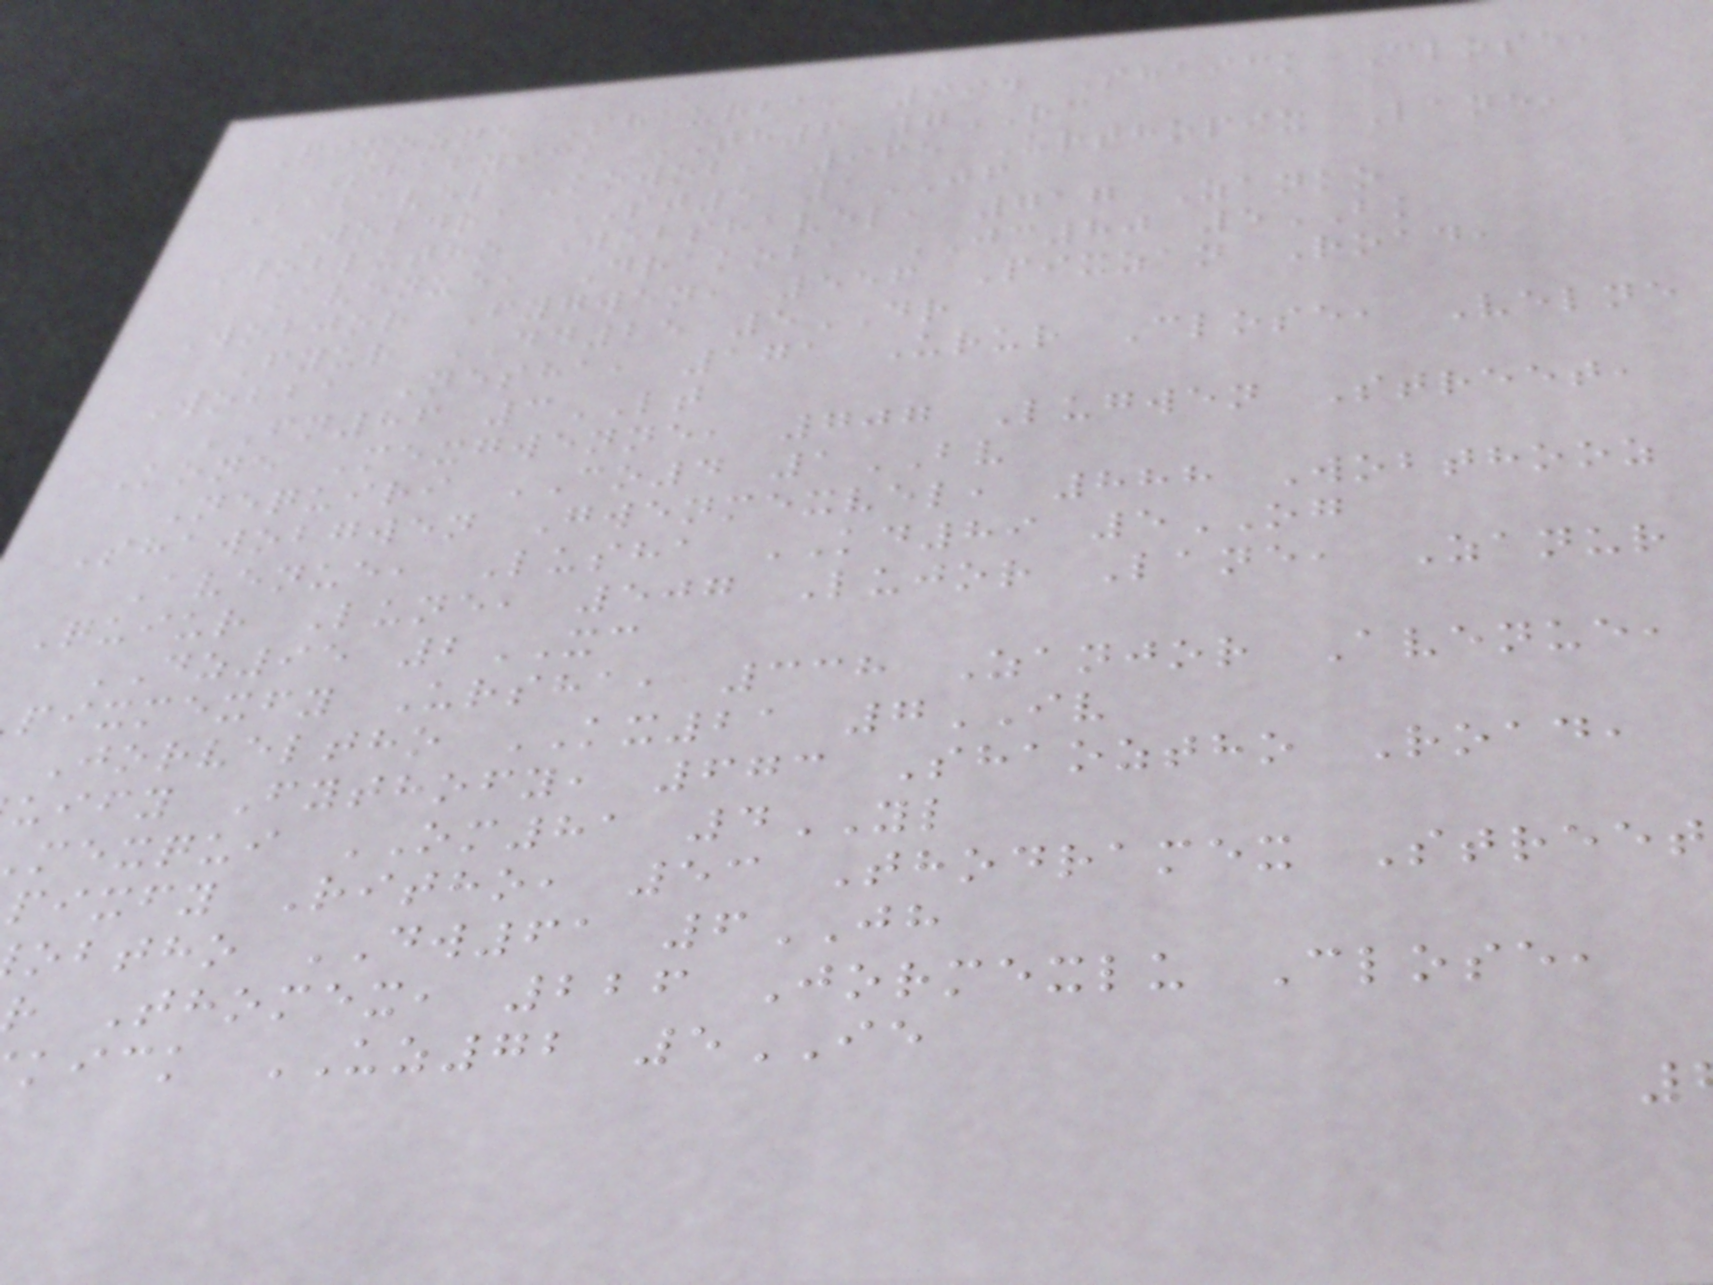Pixozne Shaurba, 994 Shaick Close,
Shafyick TH6 7RC
Babavel Kowob, 965 Urthopix Lane,
Wobdra SJ5 1JF
Woblutho Wobshavel, 717 Zanko
Avenue, Drakoba JC80 5BK
Wobjor Fygwen, 556 Pixzan Road,
Fyur DD25 5DR
Wobba Nesha, 171 Urur Close, Velne
FN86 3LT
Kone Mexgwenne, 707 Lugwen Street,
Nequiri CO4 1BV
Shawobgwen Gwenmexvel, 888 Wobthooz
Avenue, Lusha KD89 5OG
Quiur Lune, 507 Lujor Lane, Zanur
DZ95 2XC
pixmexfy Ursha, 338 Zanjor Avenue,
Jorveltho KX21 7IV
uify Fythofy, 673 Shaoztho Road,
mexqui OM81 4YL
pixfy Ritho, 53 Thodramex Street
obtho DW61 6JH
Thomex, 226 Jormexlu Close,
kick UZ72 5IE
